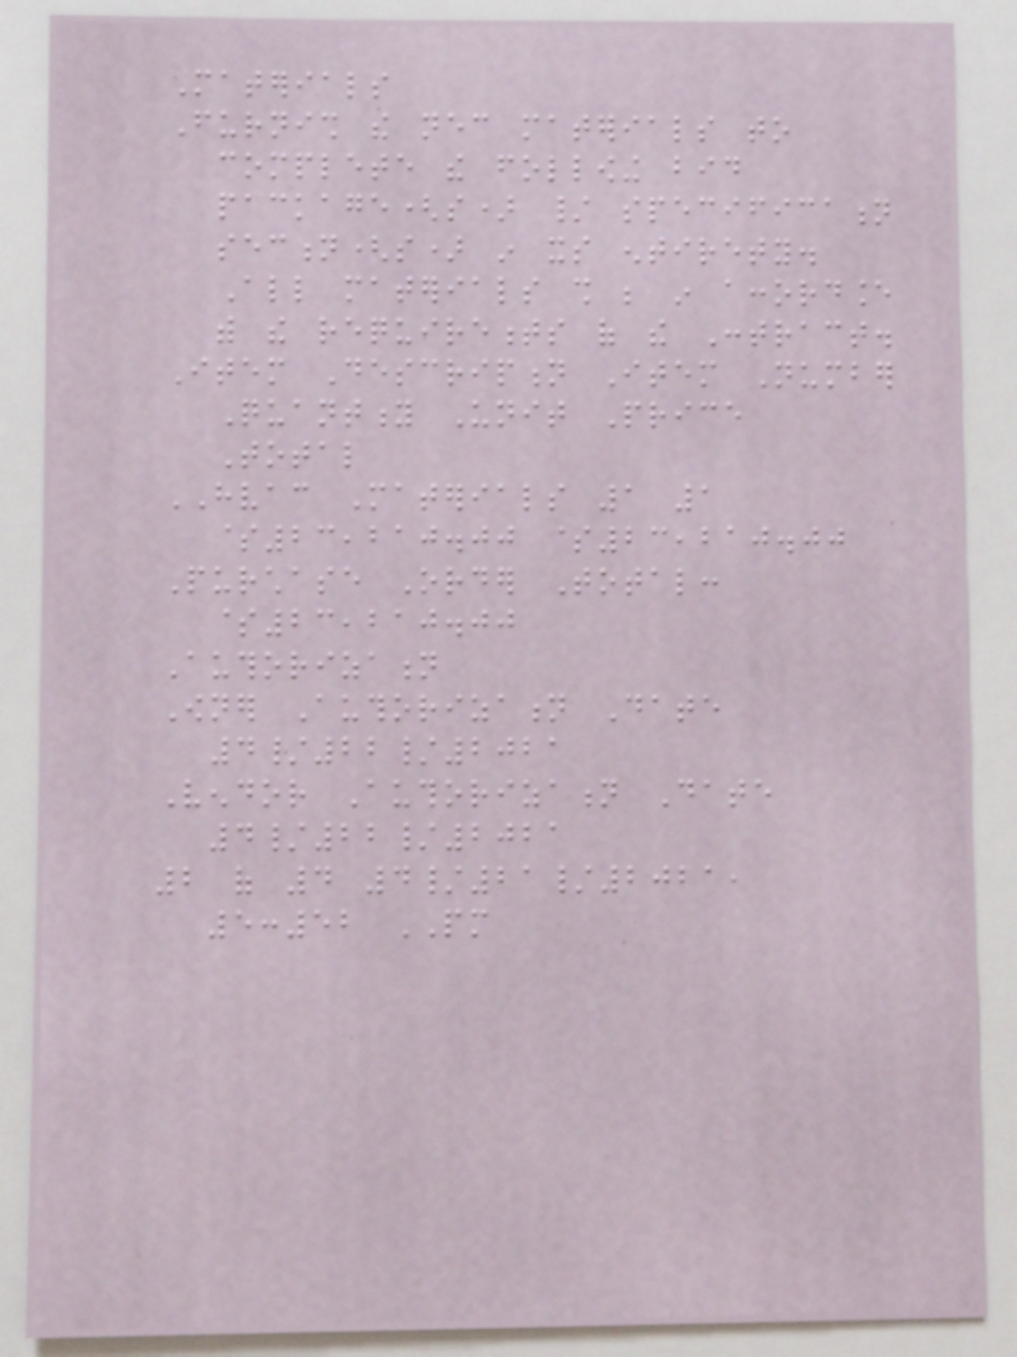Materials
Furnish the necessary materials to
complete the following bid
package(s) / specification
section(s) in its entirety.
All materials shall be in accordance
with the requirements of the Contract.
Item Description Item Number
Quantity Unit Price
Total
HVAC Materials 1 1
$23,210.00 $23,210.00
Purchase Order Total:
$23,210.00
Authorization
Owner Authorization Date
4/22/2021
Vendor Authorization Date
4/22/2021
2 of 4 4/21/2021,
5:52 PM
